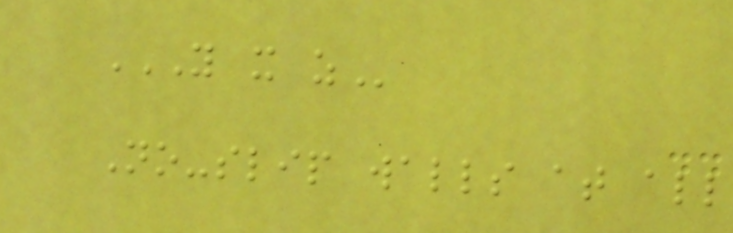Y X Z
No-slip walls at all
